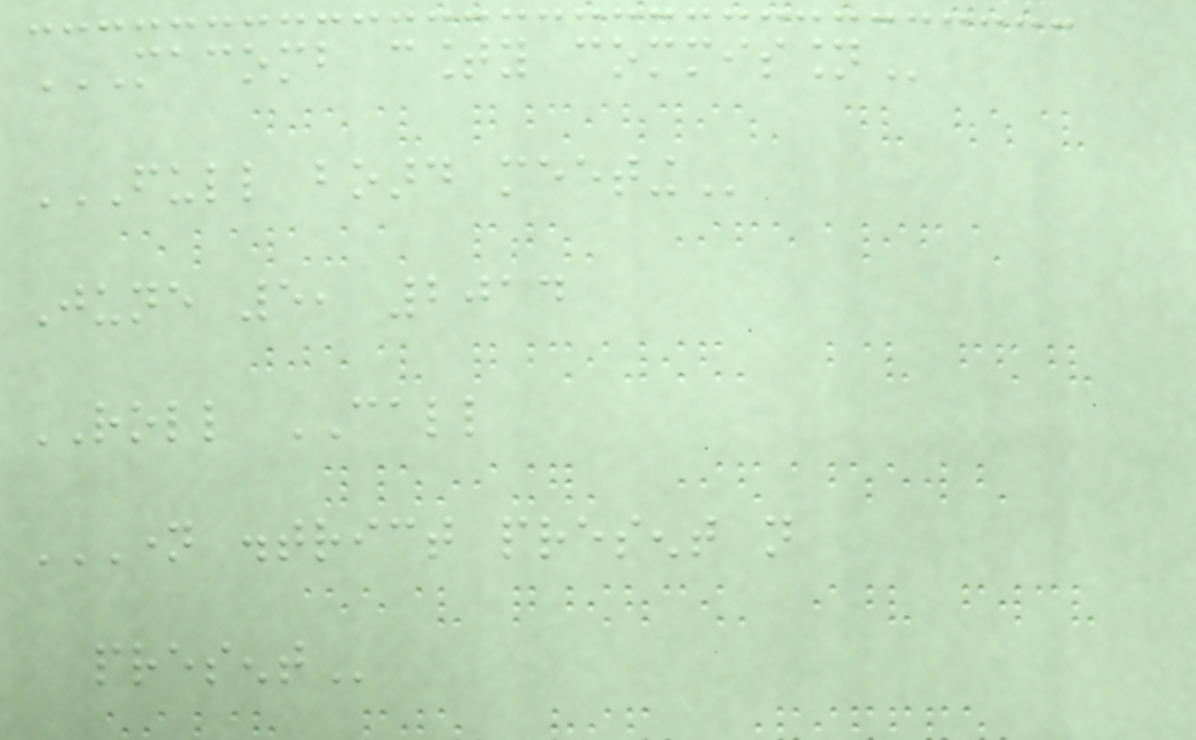MACOMB COUNTY COMMISSION
FULL BOARD MEETING
June 5, 2014
ROLL CALL
NAME DISTRICT PRESENT NOT
PRESENT
